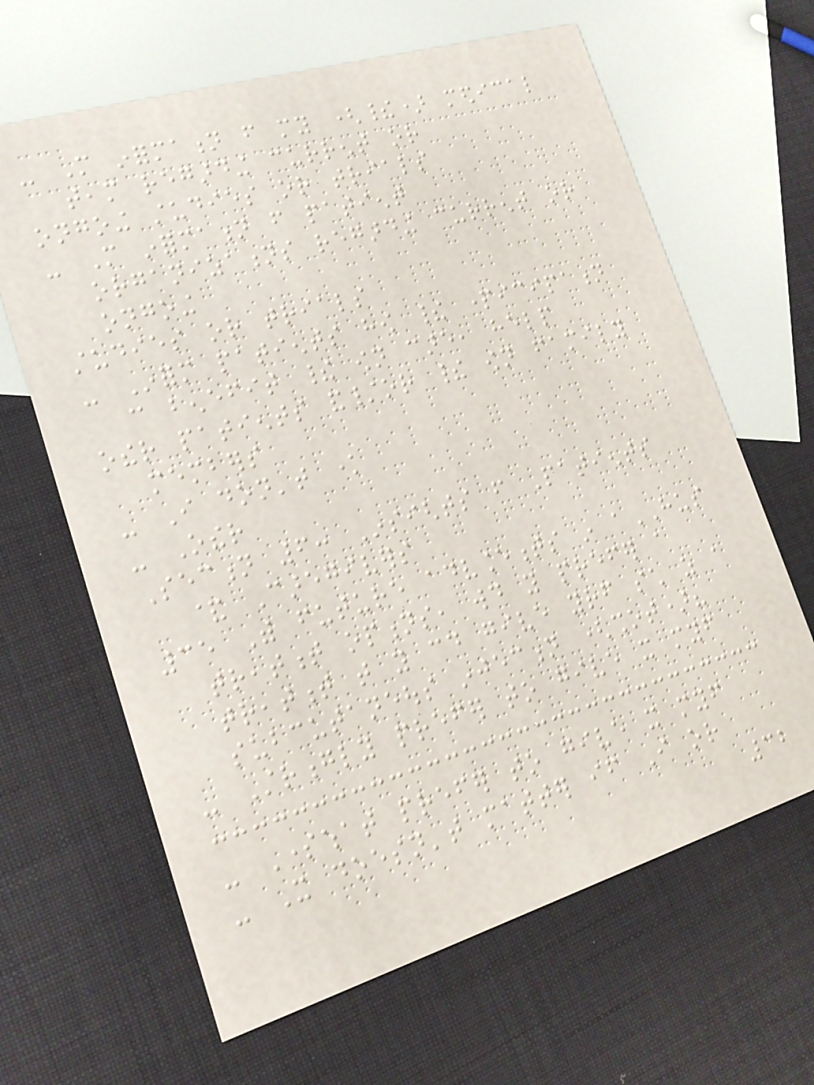- More information from my (their) medical
team regarding current or
ongoing studies or trials
- More information from patient
organizations regarding current or
ongoing
studies or trials
- Inform patients how their participation
can benefit their own care, help
other patients and/or their own family
members
- I don't know
- Other
Section 6: Insights from Patients
& Caregivers
35 With future advancements in aHUS
treatment options, would you prefer a
treatment that you could give yourself such as a
subcutaneous injection (shot)?
- Strongly prefer to give it myself
- Somewhat prefer to give it myself
- It doesn't matter if I or
32
